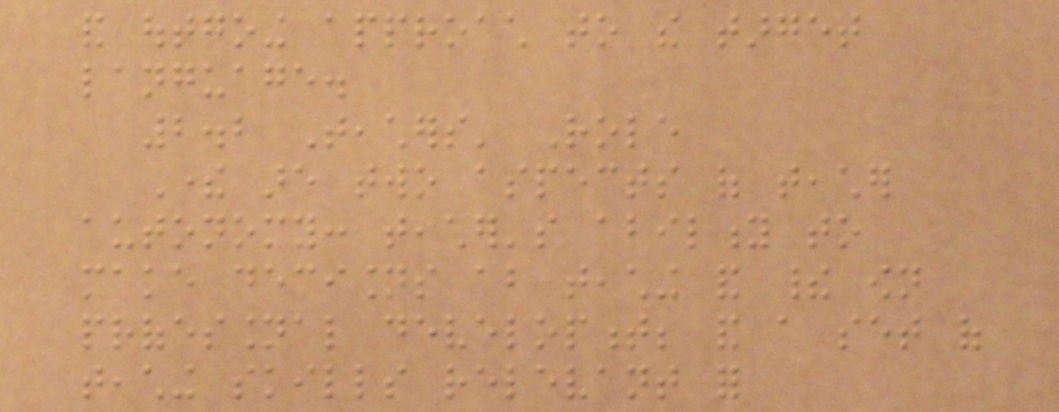and outgoing approach to the target
language.
2.2 Teachers' Role
There are two aspects of teacher
autonomy: teacher's ability to
make decisions about teaching and their own
professional development; and a set of
teaching skills relevant for
